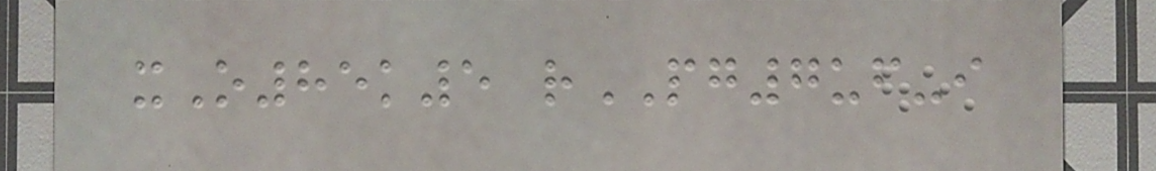xO85k5 rPG7uf-i
